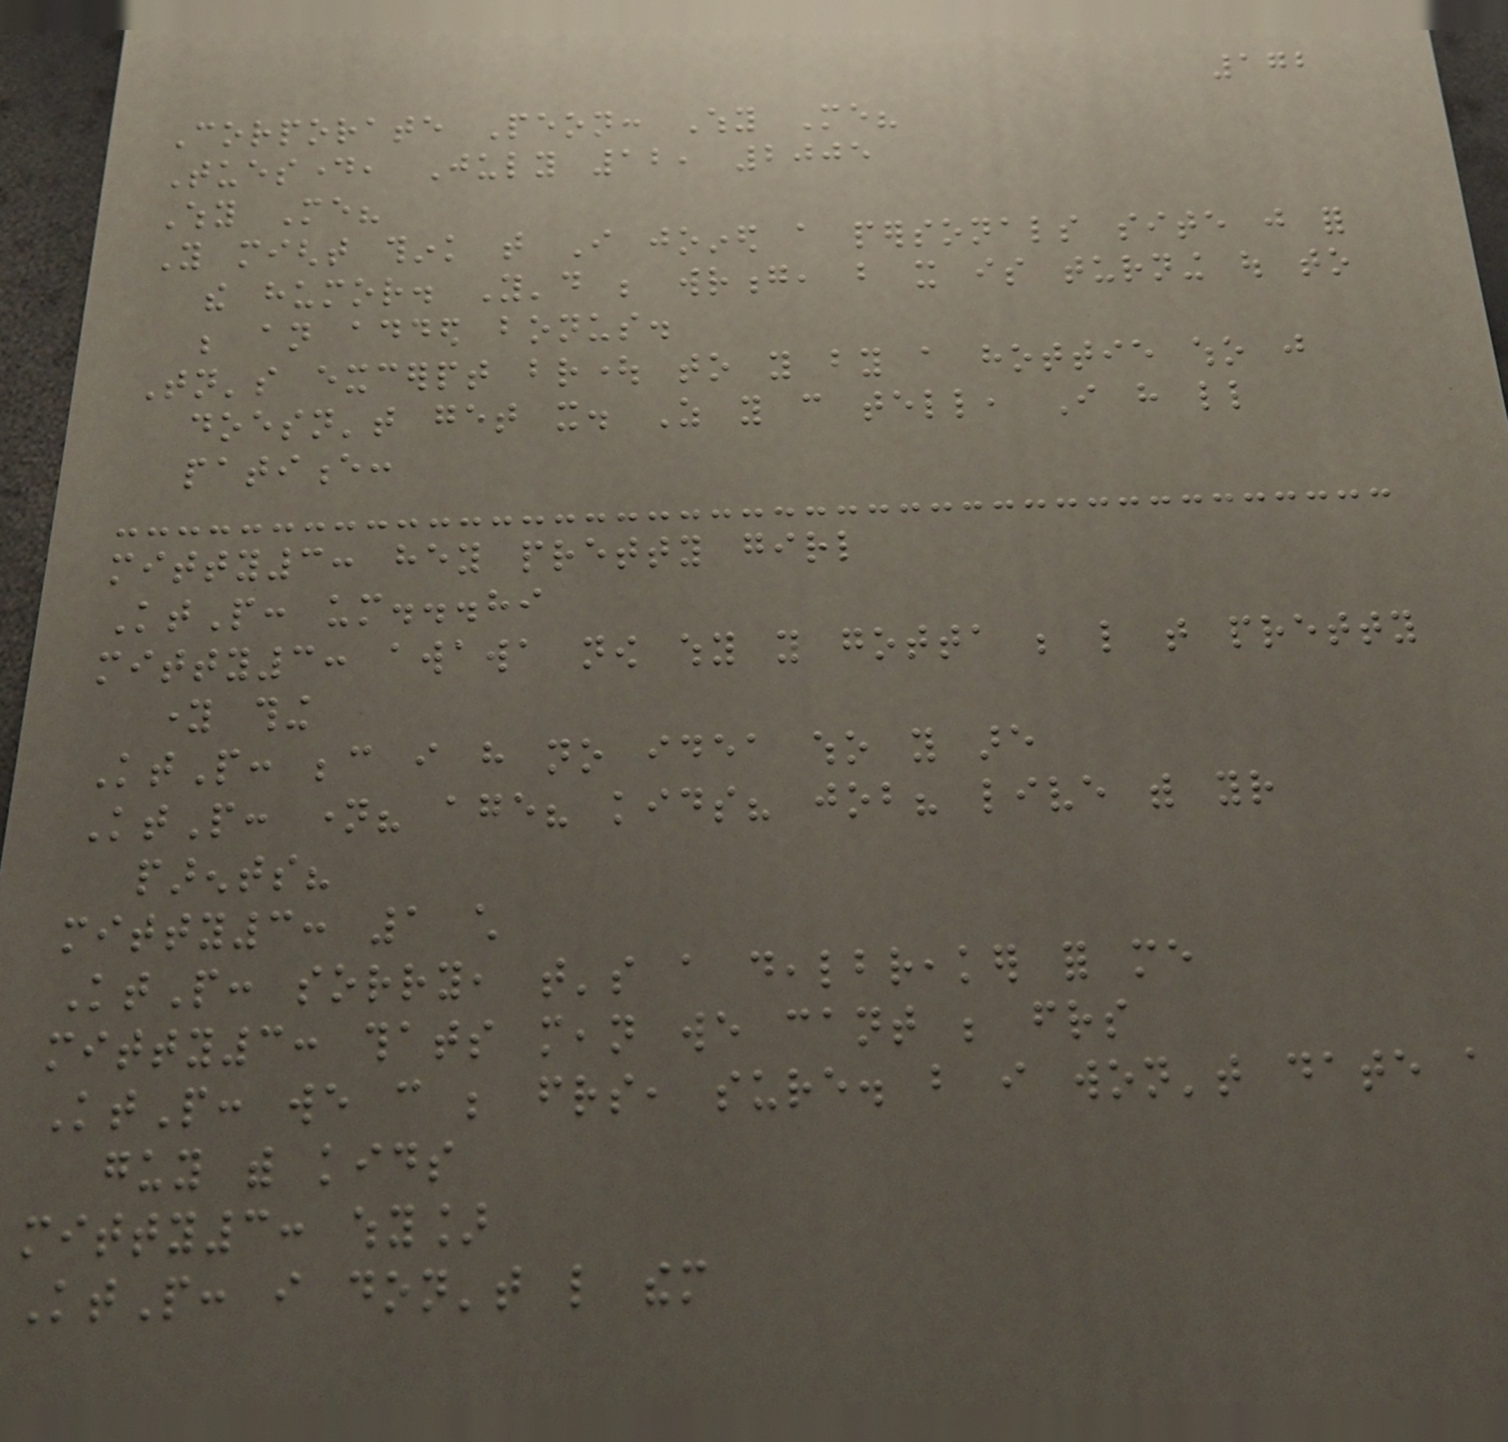172
Corporate Peon: Why Me?
Tuesday, July 12, 2005
Why Me?
You might think that I joined a personals site just for
the humor. You'd be wrong, but it is turning out to
be an added bonus.
Tonight's excerpt brought to you by a hottie who just
doesn't get it. As you can tell, I have little
patience:
mitty3: hey pretty girl
KtP: um...hi
mitty3: awawa now why you gotta be like that pretty
young thing
KtP: because i have no idea who you are
KtP: name? age? kids? job? live with your
parents?
mitty3: 1 child
KtP: sorry, that's a dealbreaker for me
mitty3: thats mean we cant be friends
KtP: we can be friends, sure. but i won't date a
guy with kids
mitty3: why]
KtP: i don't like them
